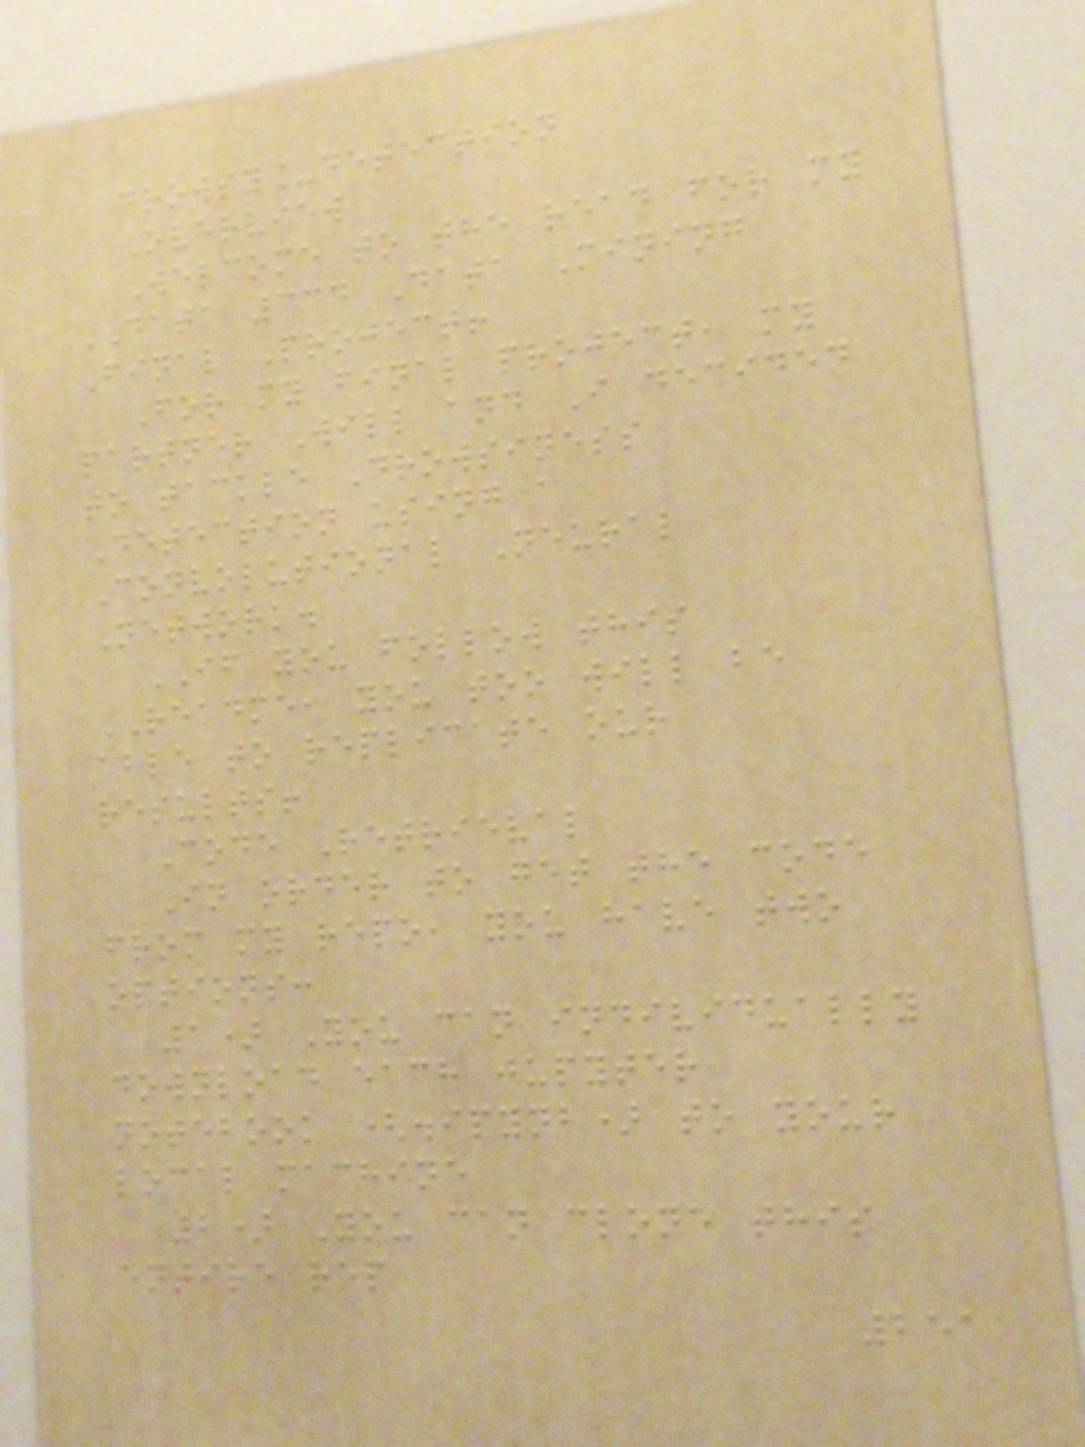drowsy_detection
Overview
Welcome to the read for my
DATA 334 Data Mining
Final Project!
For my final project, my
partner Will and I decided
to tackle Drowsiness
Detection using a
Convolutional Neural
Network.
IF you follow this
README, you too will be
able to replicate our
results!
Code Retrieval
In order to get the code
from my repo, you have two
options:
1) You can individually
download each jupyter
notebook (.ipynb) to your
local machine
2) You can clone this
entire rep
251
